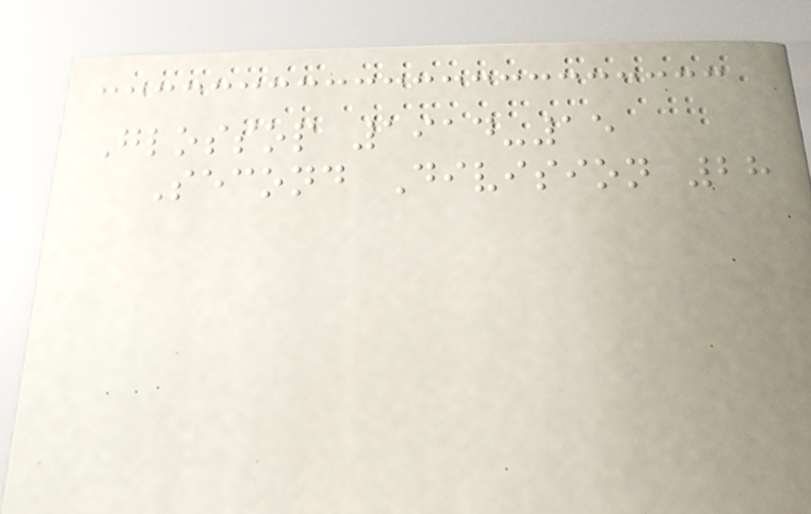Glossop 1914-15
Second Division 28
